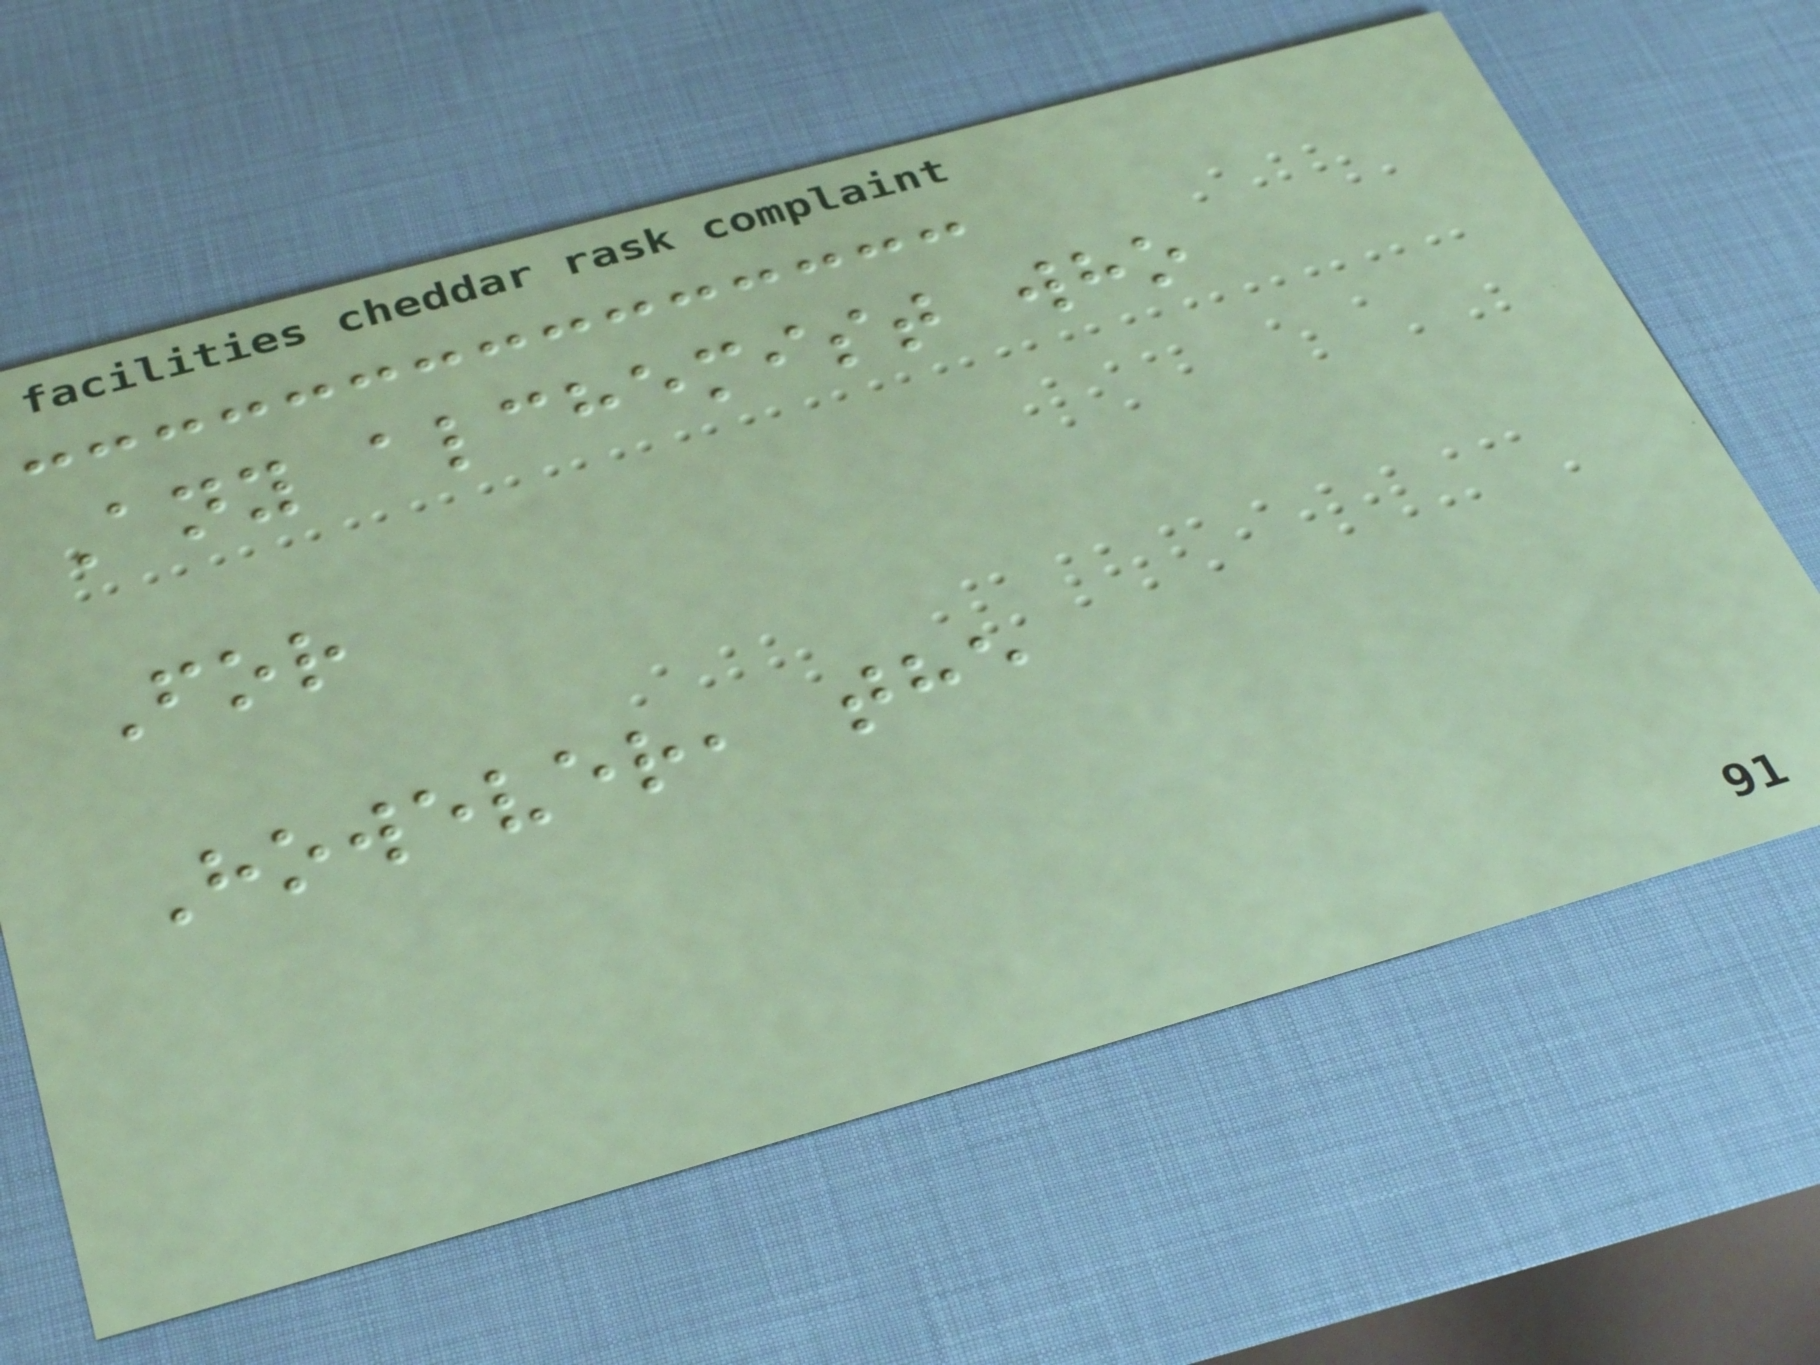Any alchemist who
For
However, the
